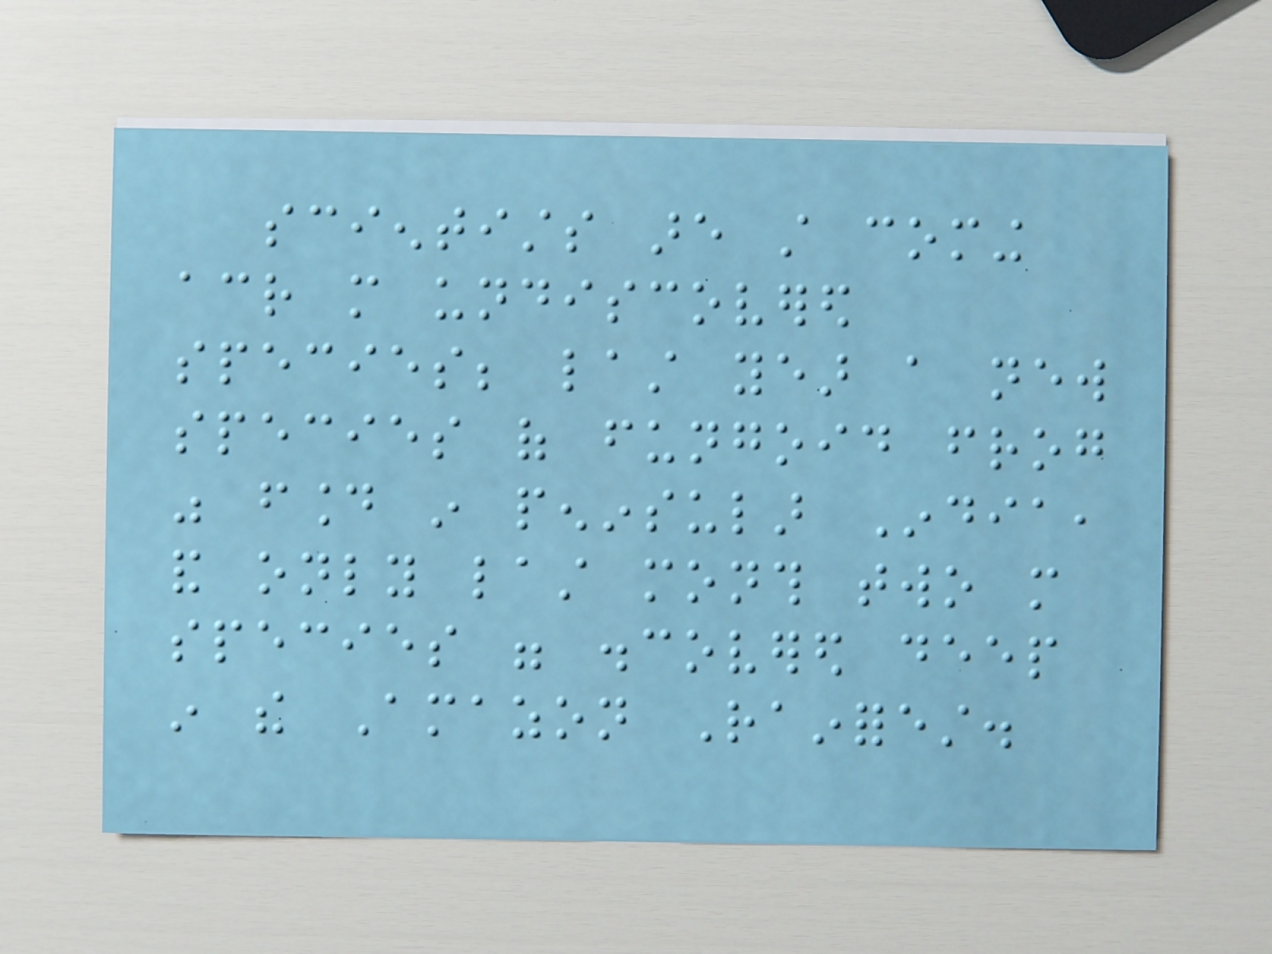scientists are still coming
across more undiscovered
species; last year a new
species of fungoid frog
was found in peninsular India,
and only last month two more
species were discovered deep
in the Amazon Rainforest.
